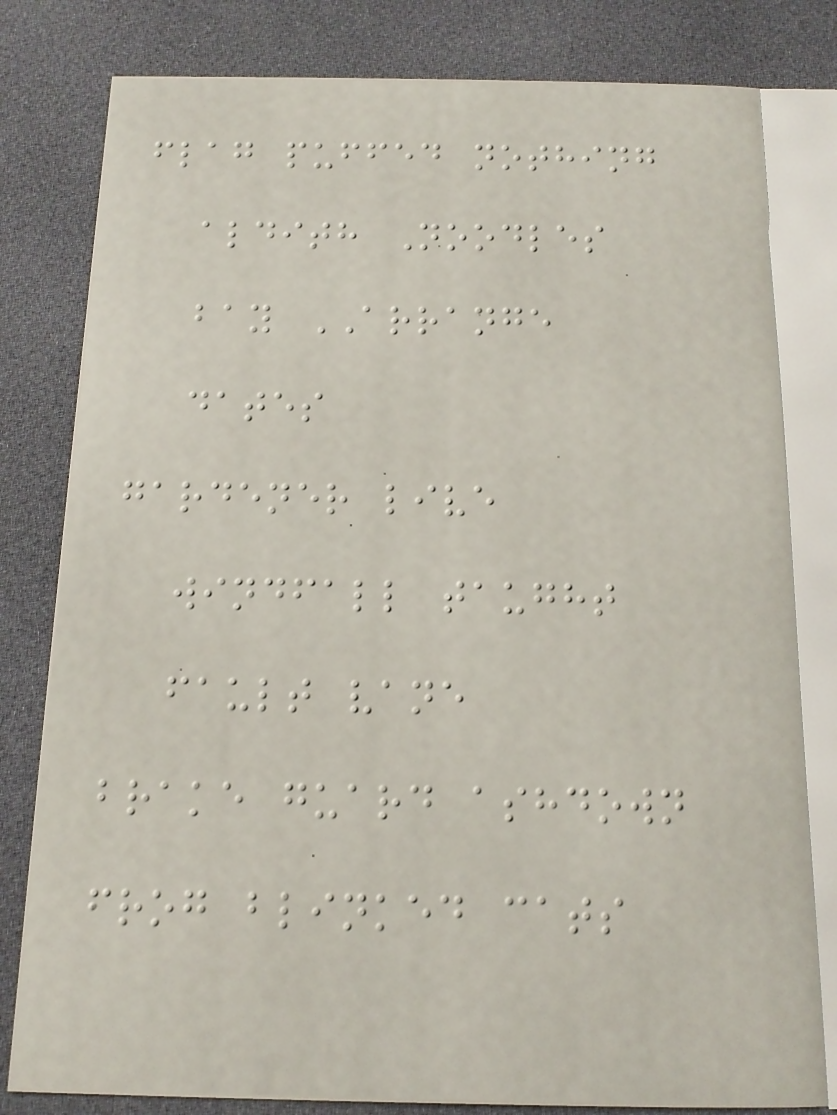flag puffed nothing
aldith Noodles
bay ARRANGE
dates
gardener live
windfall taught
fault vane
brake guard ashdown
frog blinked cats
